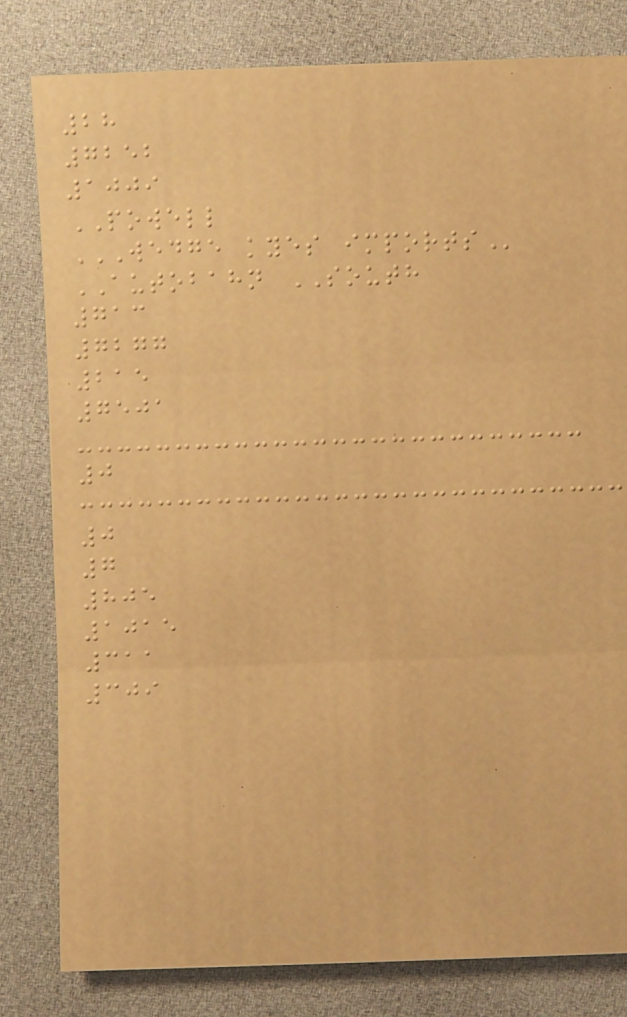28
7252
1009
POWELL
WEDGE KYES IMPORTS
AUTOBAHN SOUTH
713
7277
215
7501
0
0
7
805
1015
311
309
